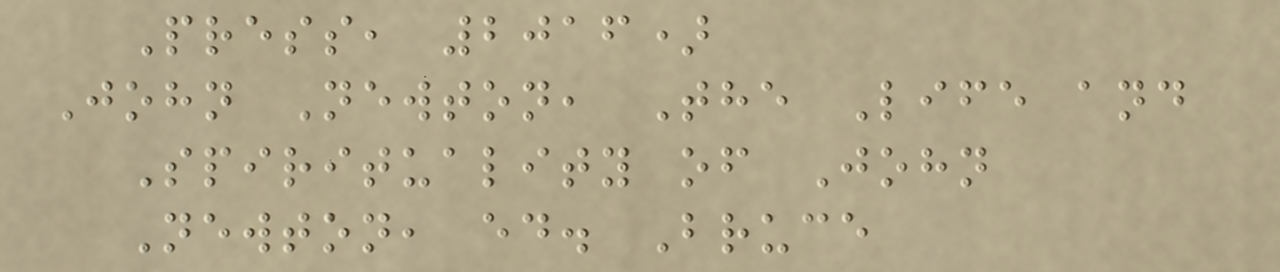Press, 2016)
John Newton, The Life and
Spirituality of John
Newton, ed. Bruce
